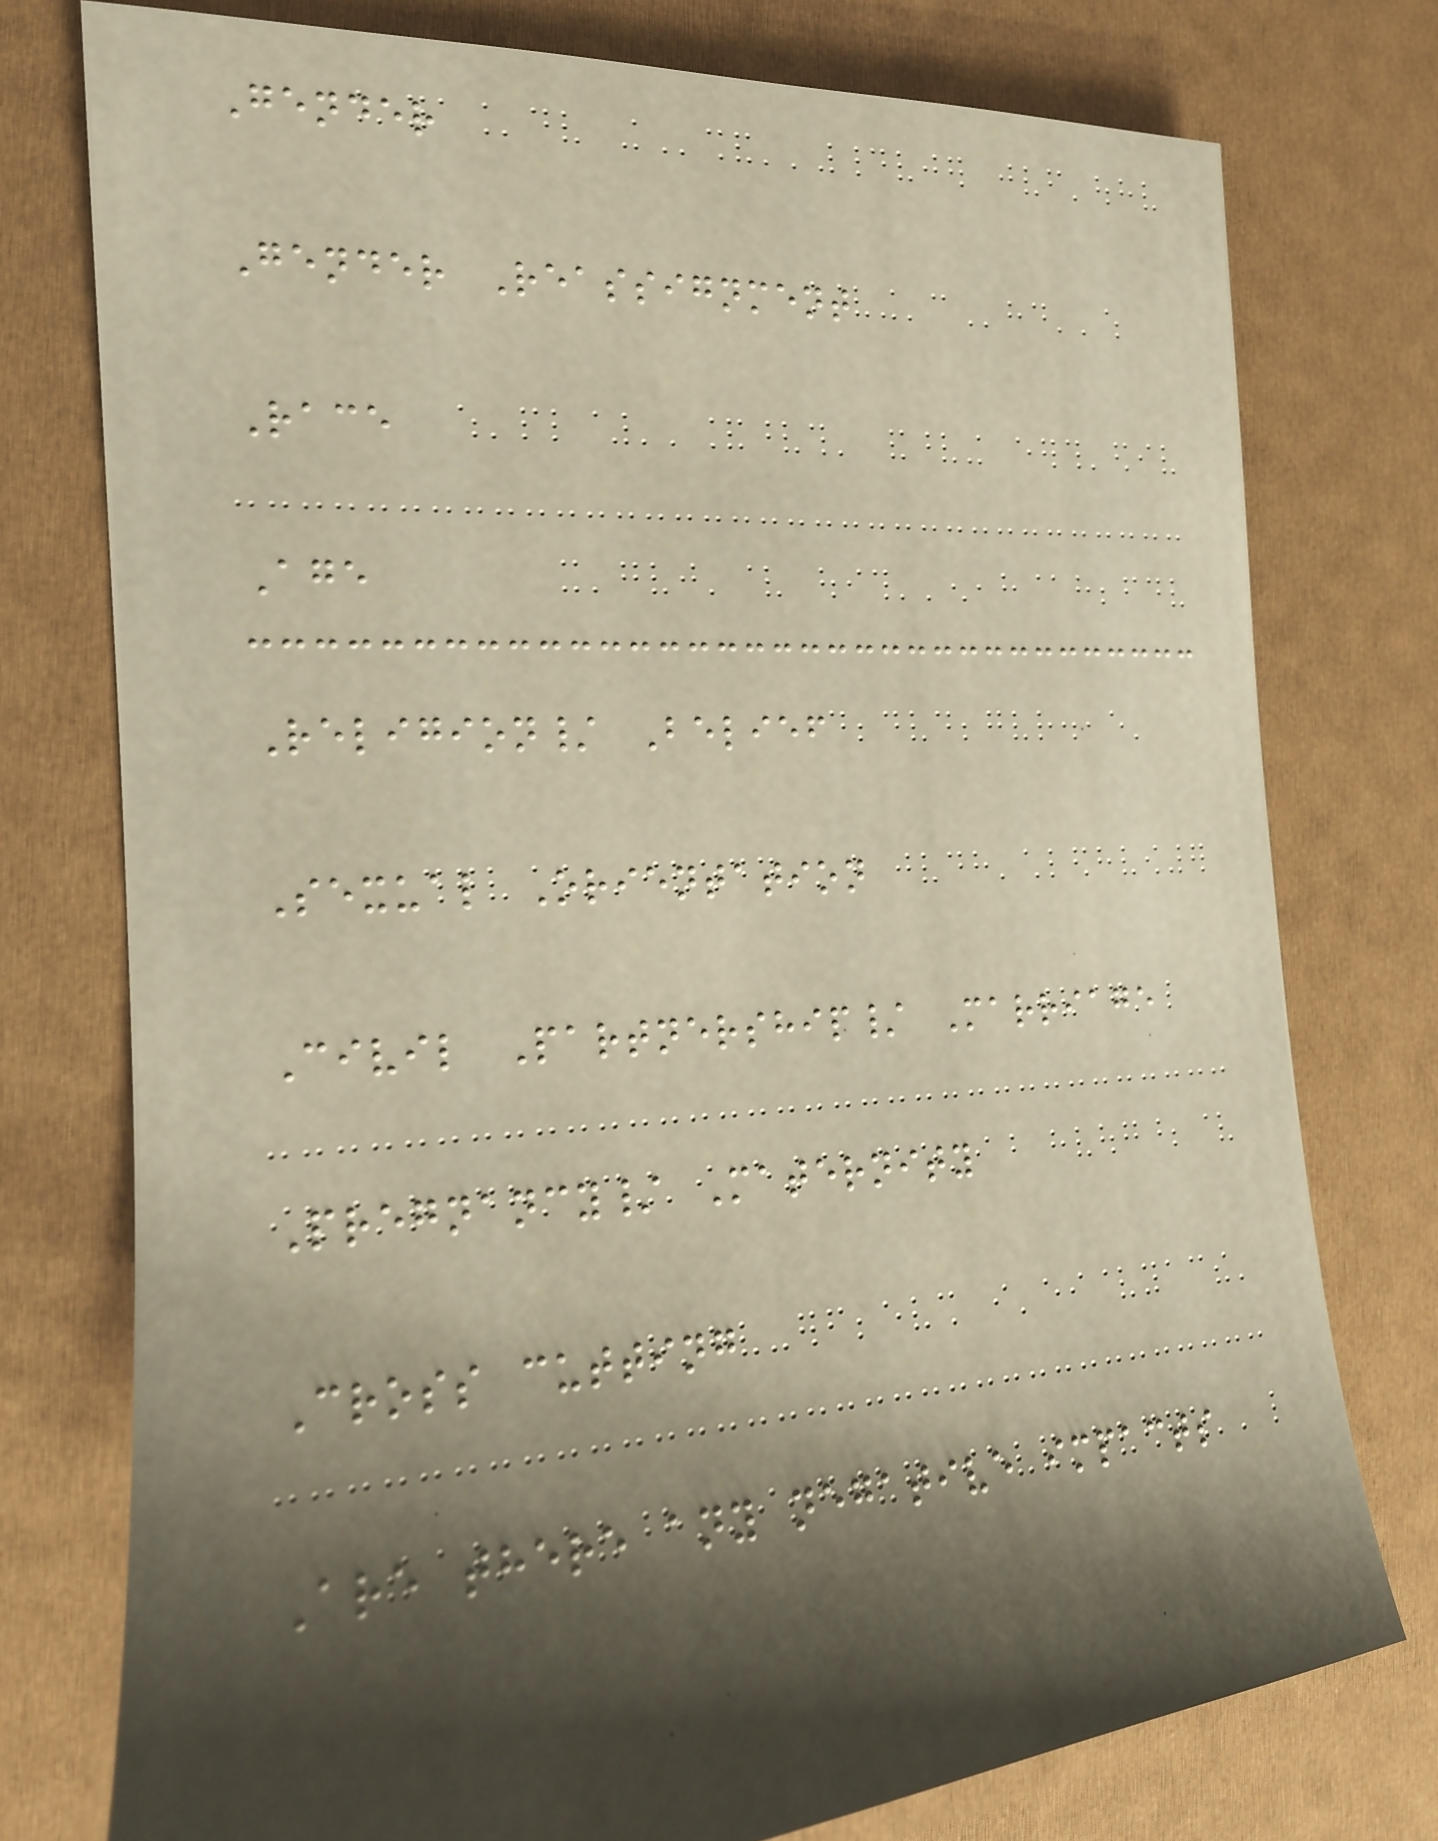Gender
Gender Reassignment
Race
Age
Religion/ Belief
Sexual Orientation
Civil Partnership/ Marriage
Pregnancy/ Maternity
Cross cutting
Are there any negative impacts
